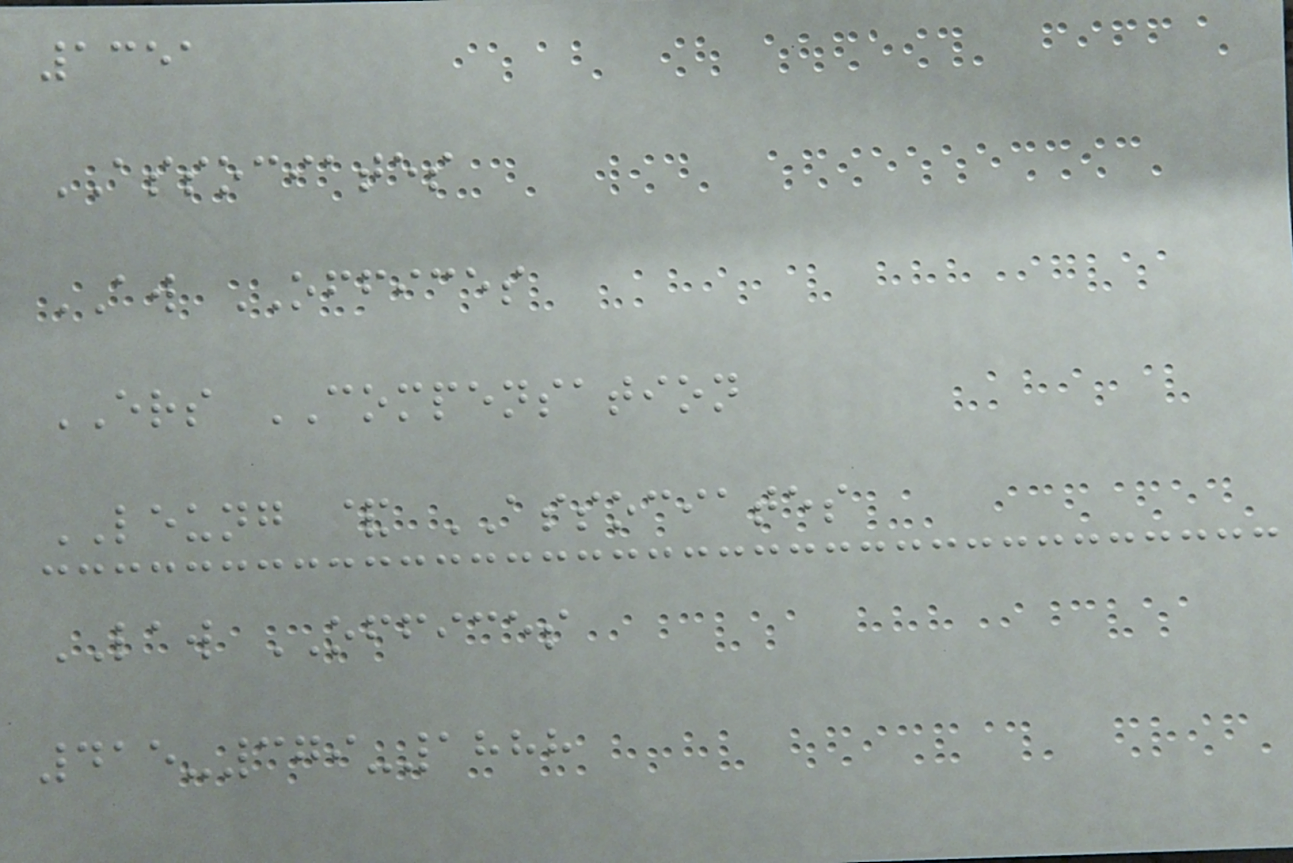1351
ASSOCIATES
AW OFFICES
ERS COMPENSATION
LEUNG & ASSOCIATES
LAW OFFICES
415-379-1888
